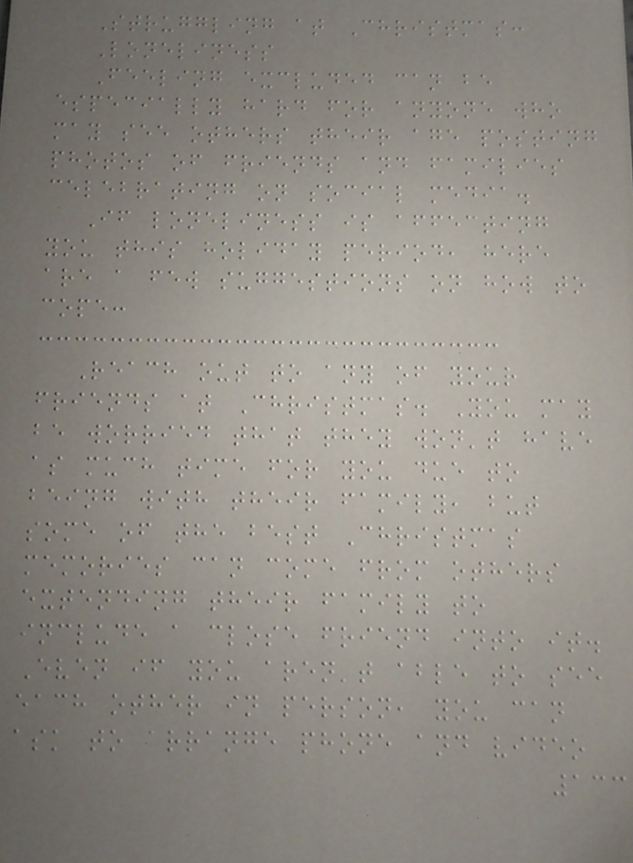Struggling at Christmas:
Loneliness
Feeling excluded can be
especially hard for anyone who
may see others their age posting
photos of friends and families
celebrating on social media.
If loneliness is affecting
you this holiday period, here
are a few suggestions on how to
cope:
Reach out to any of your
friends at Christmas. You may
be worried that they won't have
as much time for you due to
being with their family, but
some of the best Christmas
memories can come from others
extending their family to
include a close friend into it.
Even if you aren't able to see
each other in person, you can
ask to arrange phone and video
133
